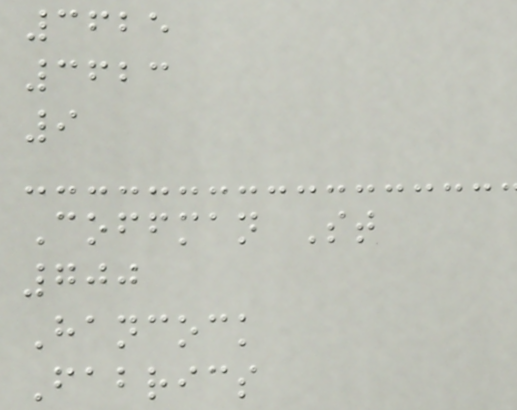3625
3623
9
Coffman St
700
Hancock
Fabrics
